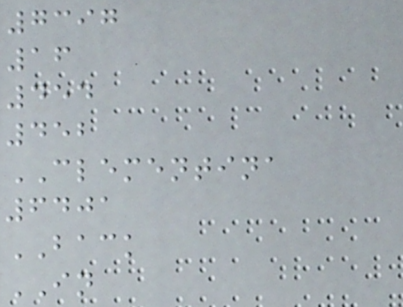7397
16
454
452
CLEMENTINA
6401
BACK
IN
